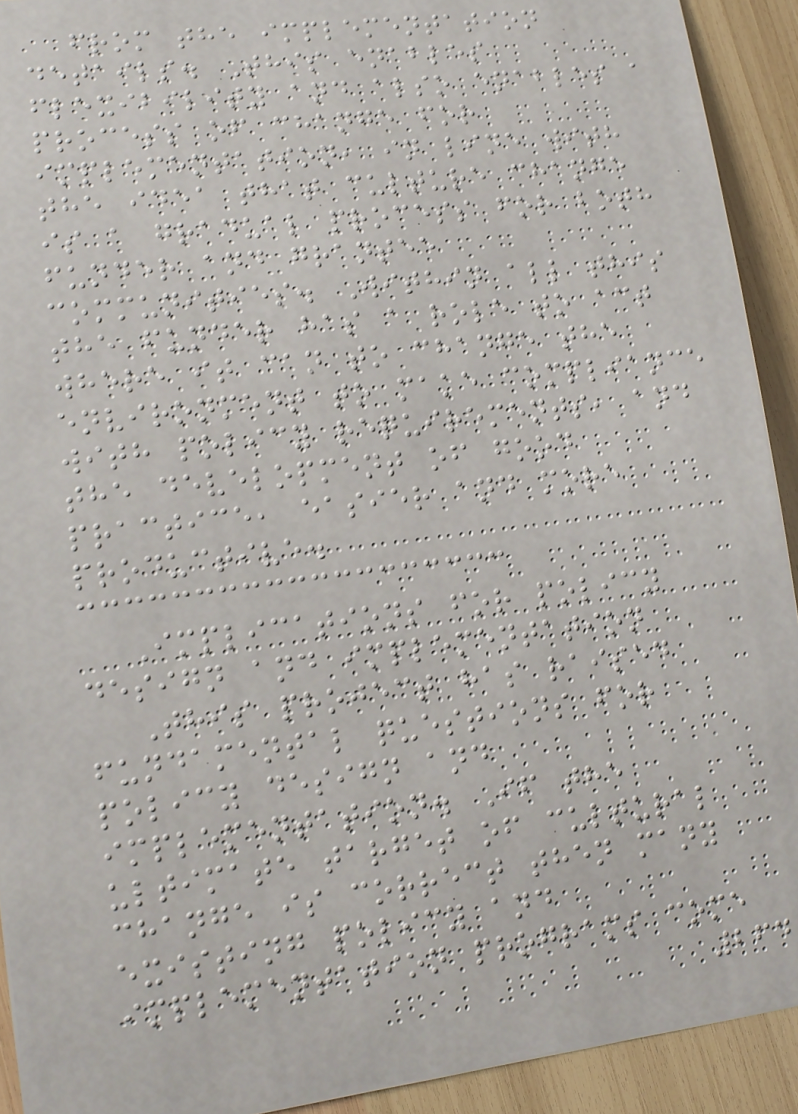from the implementation
details. This enables
flexibility and also enables a
process of change for
implementation, in line with
the idea that culture change
is a gradual process for both
funder and grantee
communities. Within all this
the funder has a role to act
where it can to change the
environment to make compliance
with policy requirements, and
the development of good
practice, easier and more
productive.
Implications for policy
design and implementation
This project has raised
fundamental questions for
policy design and
implementation. If the
ultimate target of cultural
change is correct then many
existing policy and
implementation programs come
264
